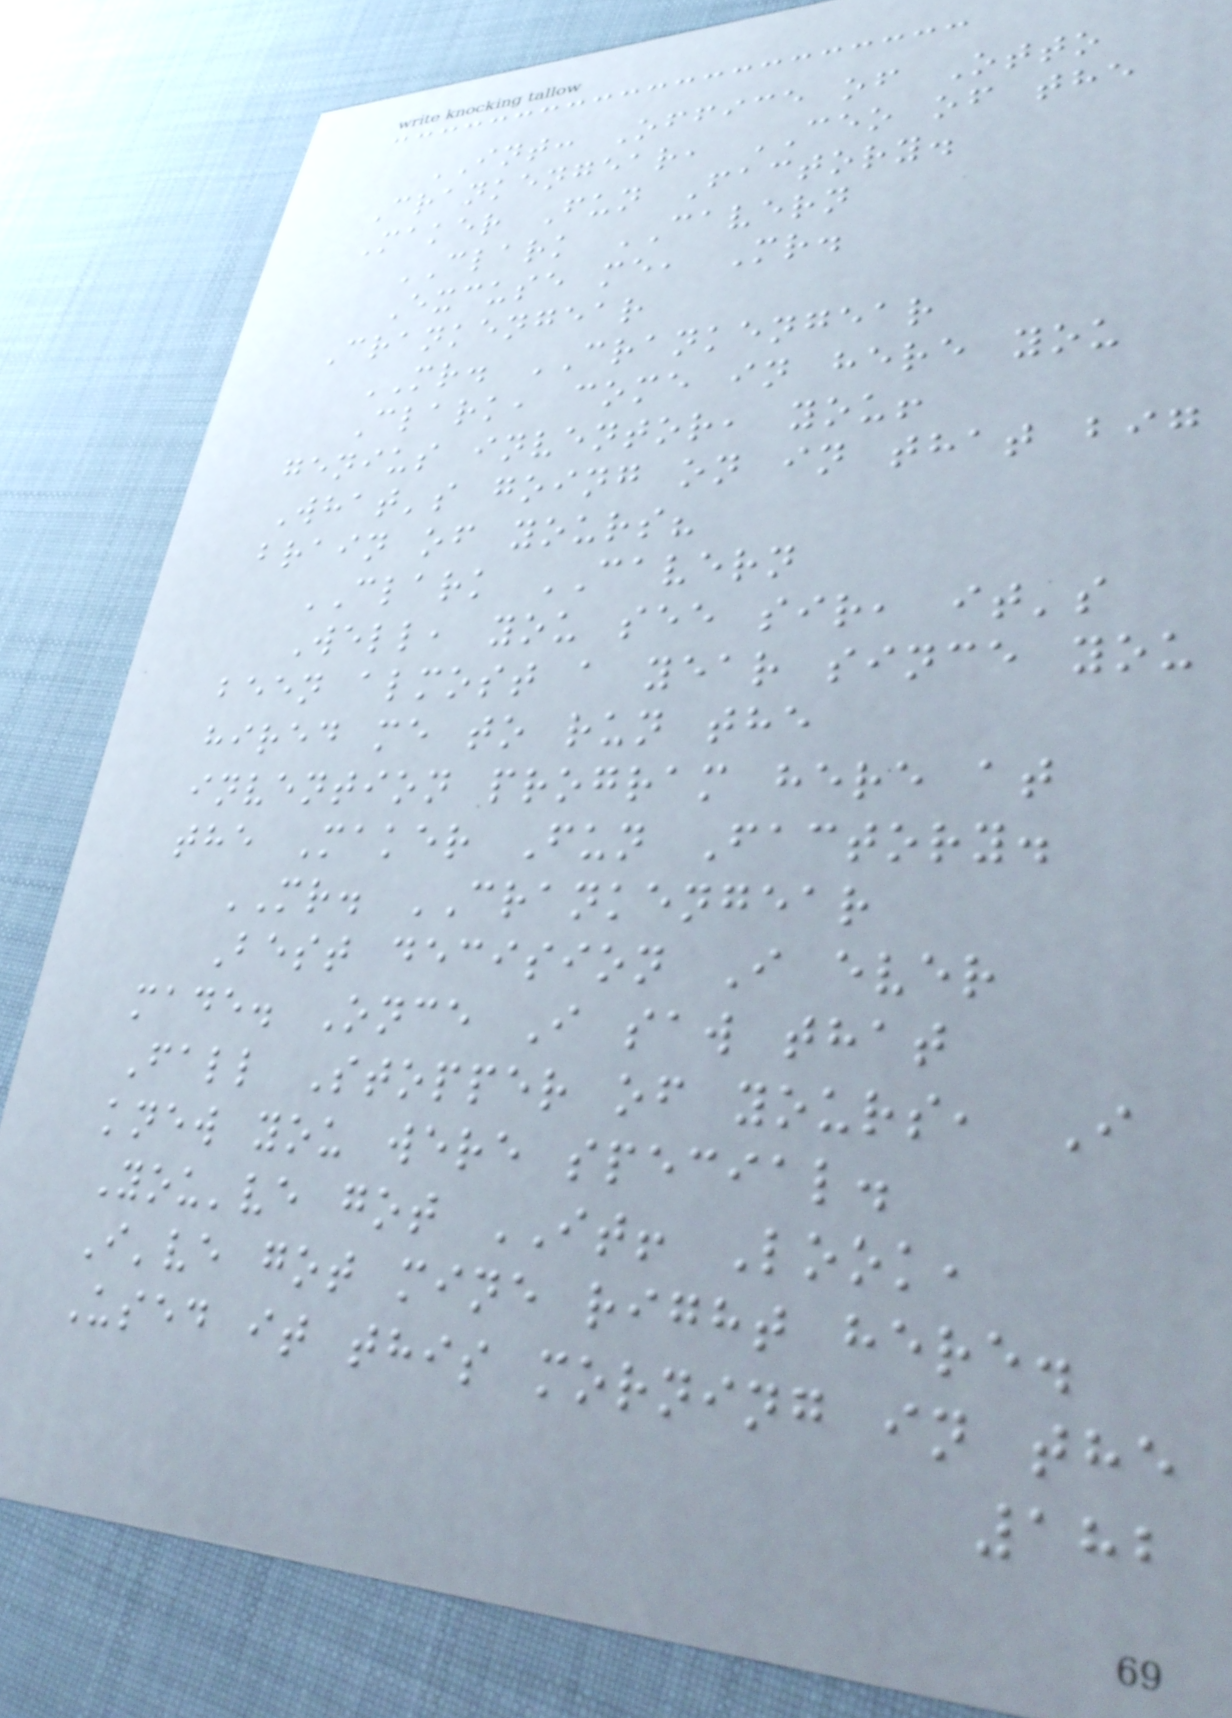INT: Office of Otto
Crankengear, CEO of the
Maker Fun Factory.
CLARK CAVERN
Excuse me, Mr.
Crankengear
MR. CRANKENGEAR
Clark, come in here you
genius inventor, you!
What's going on in that big
brain of yours?
CLARK CAVERN
Well, you see sir, it's
been almost a year since you
hired me to run the
invention program here at
the Maker Fun Factory.
MR. CRANKENGEAR
Best decision I ever
made. Once I saw that
Fall Stopper of yours, I
knew you were special.
You've got IT! Look,
I've got mine right here.
Used it this morning in the
182
